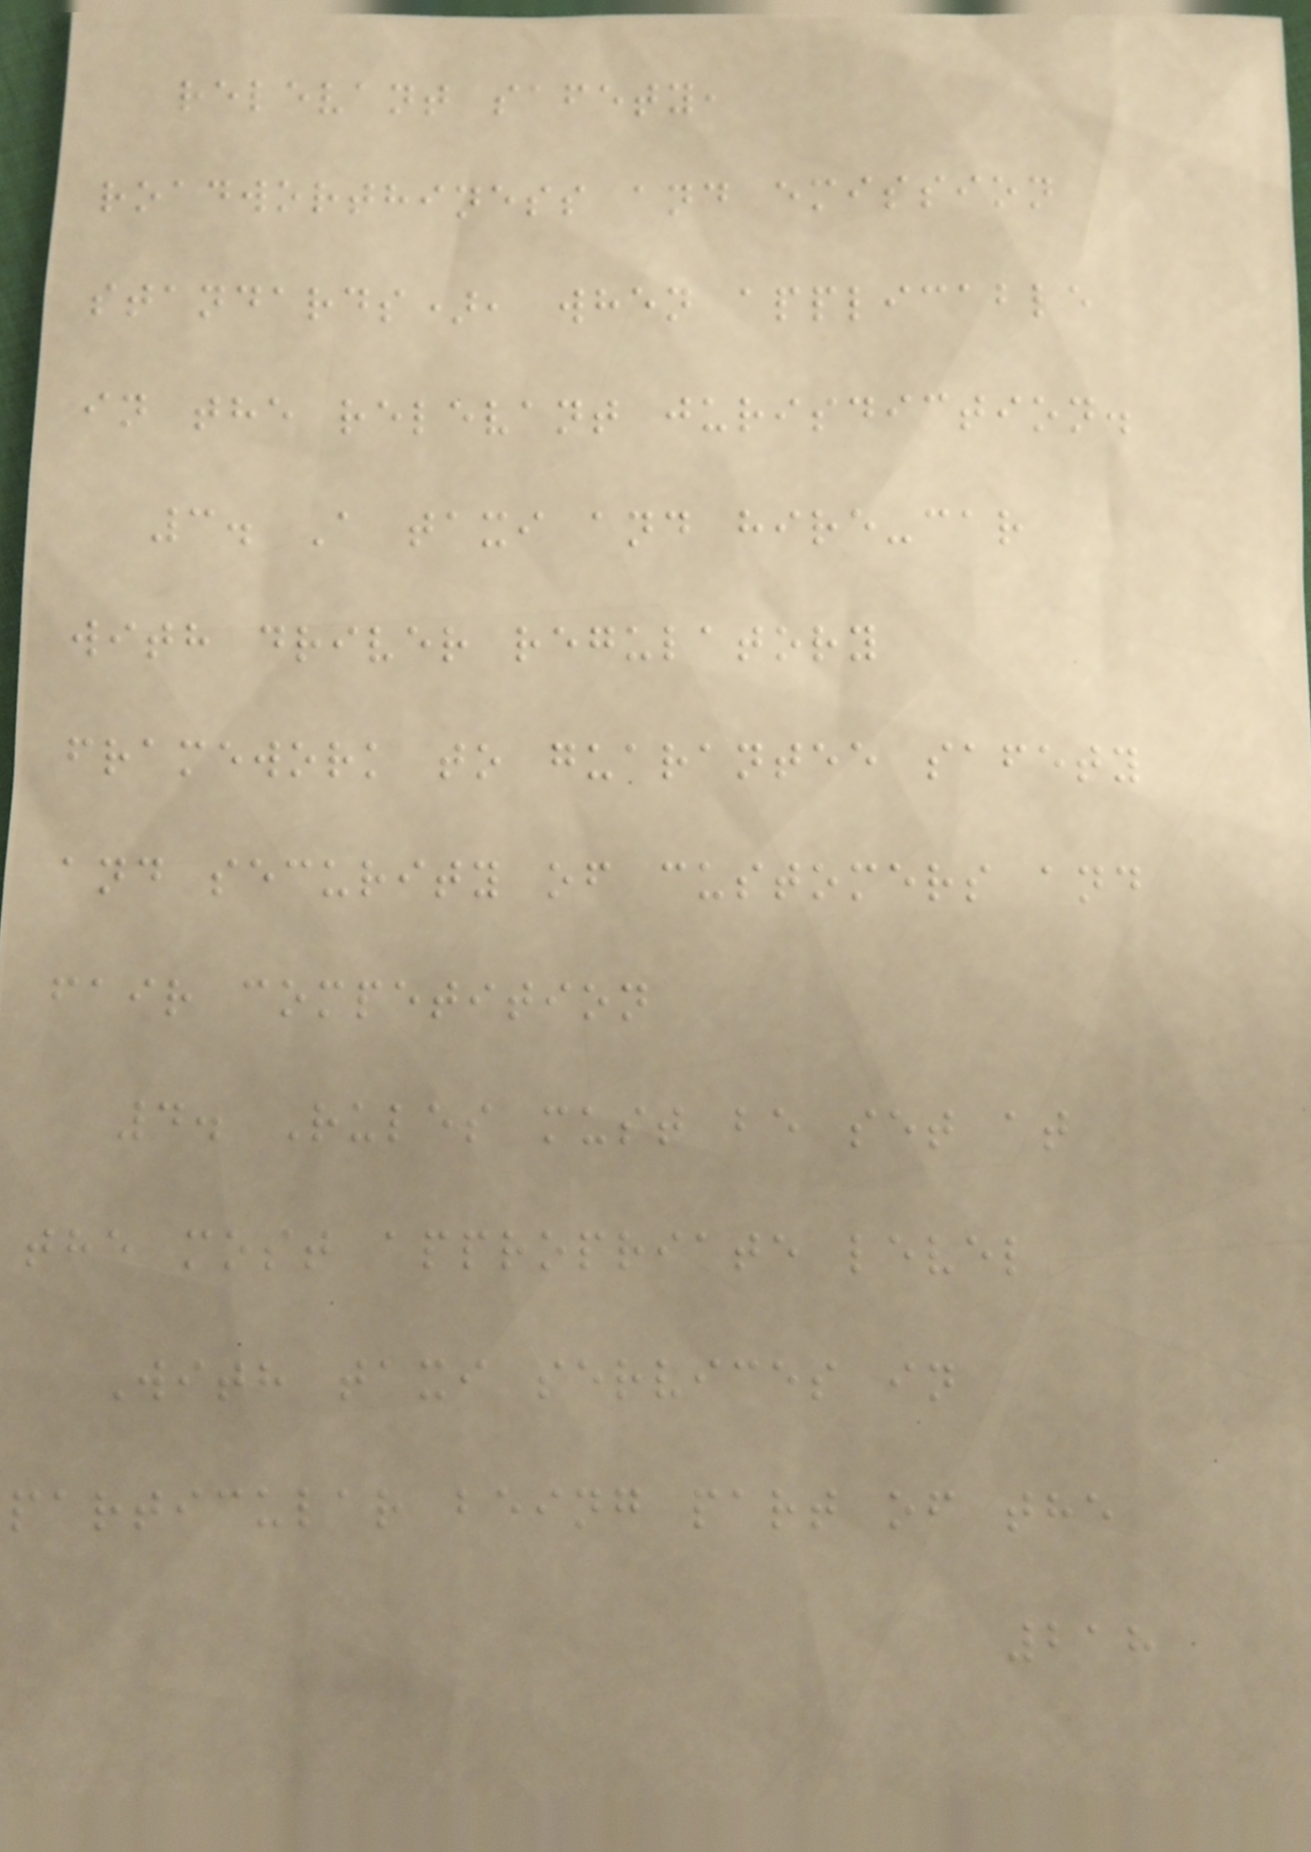relevant safety,
roadworthiness and emission
standards), when applicable
in the relevant jurisdiction.
3. A taxi and hire-car
with driver regulatory
framework to guarantee safety
and security of customers and
fair competition
4. Rules must be set at
the most appropriate level
With taxi services in
particular being part of the
218
